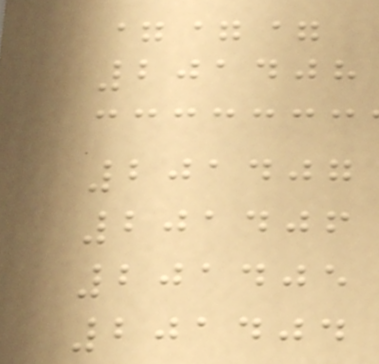===
201408
201407
201406
201405
201404
